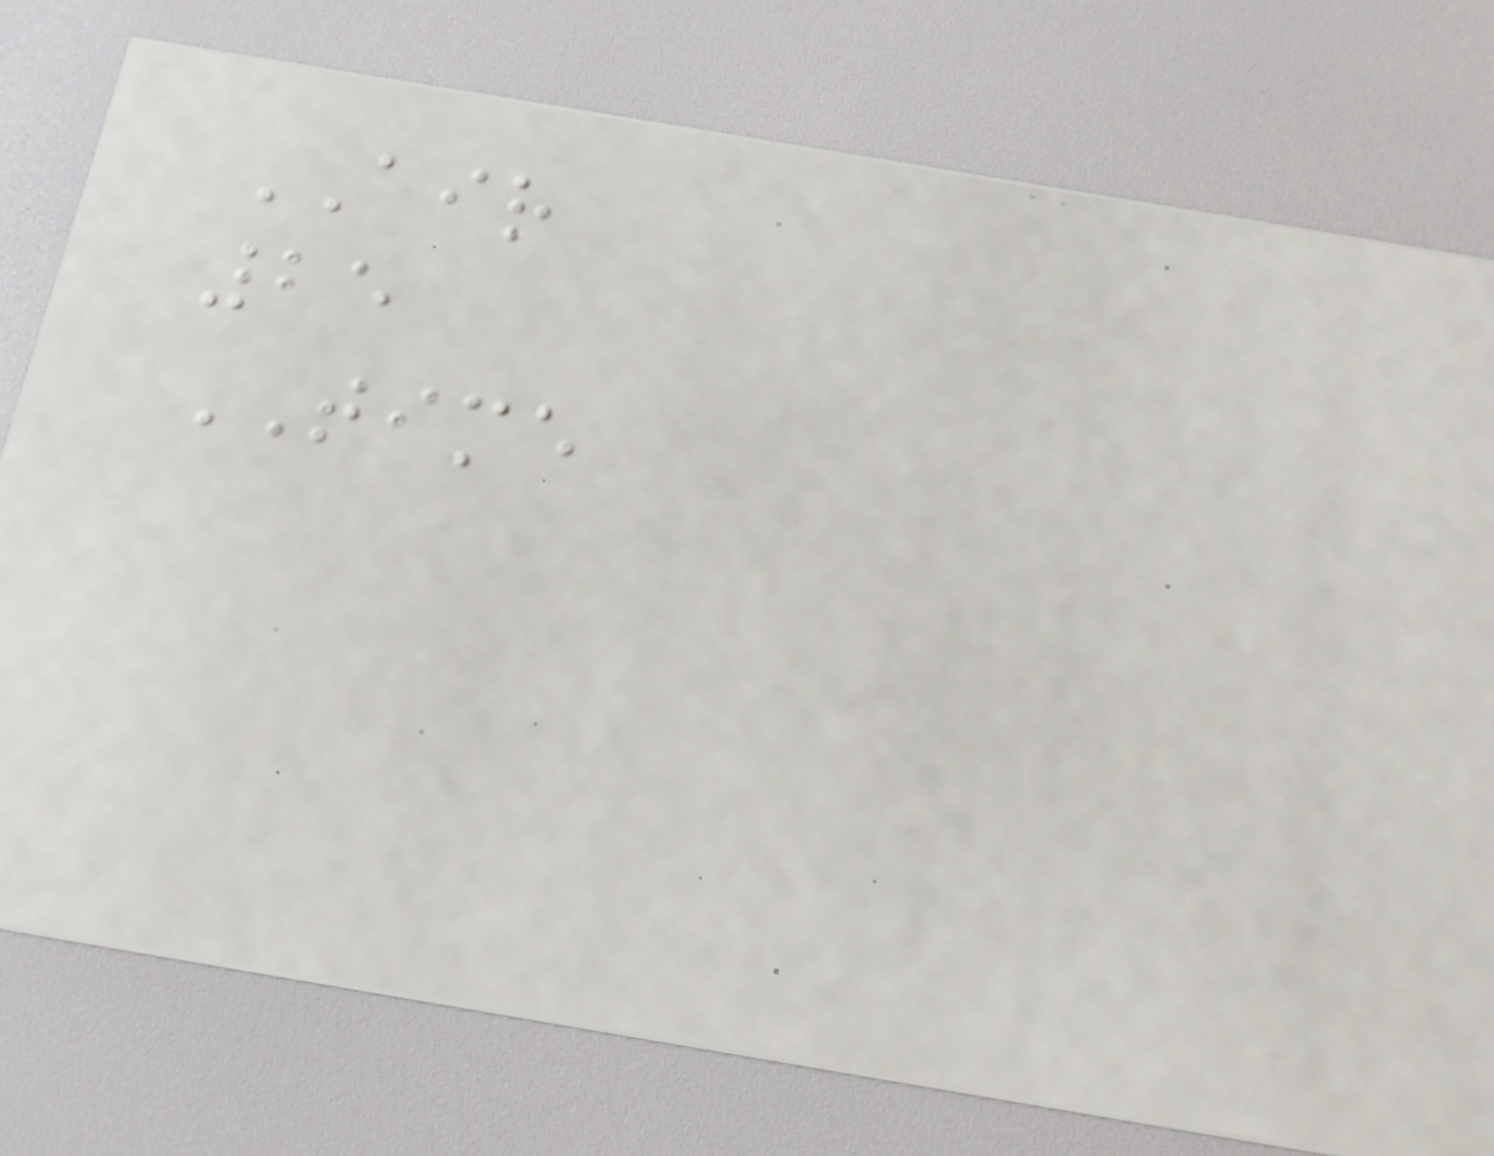AIR
25
TIME
